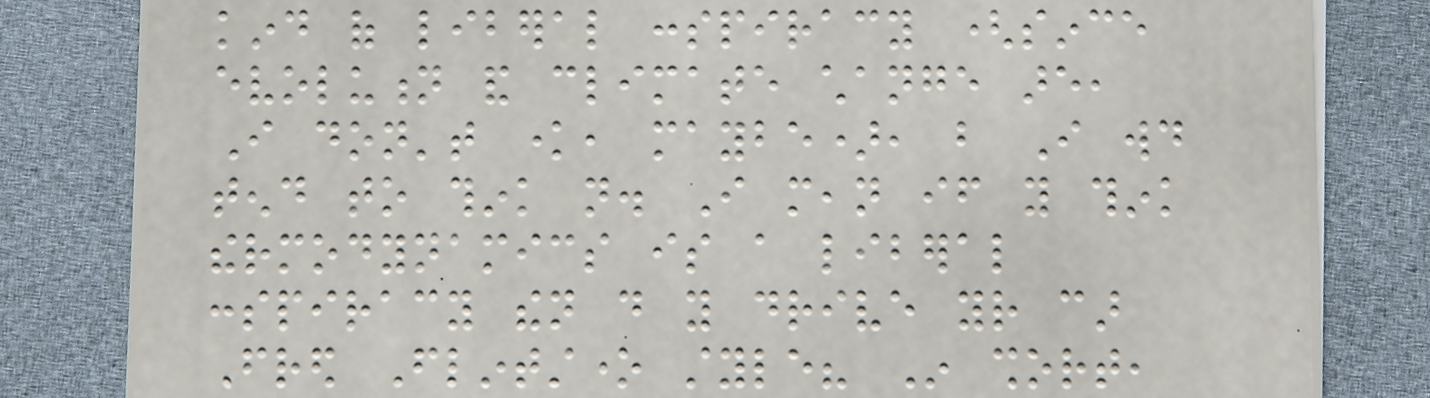kind of liberal conspiracy (since
evolution and climate change are,
I don't know, maybe), but I would
tend to think not. I mean if you think
thermodynamics is a liberal
conspiracy then do you drive your car
Fred Flintstone style? In short,
